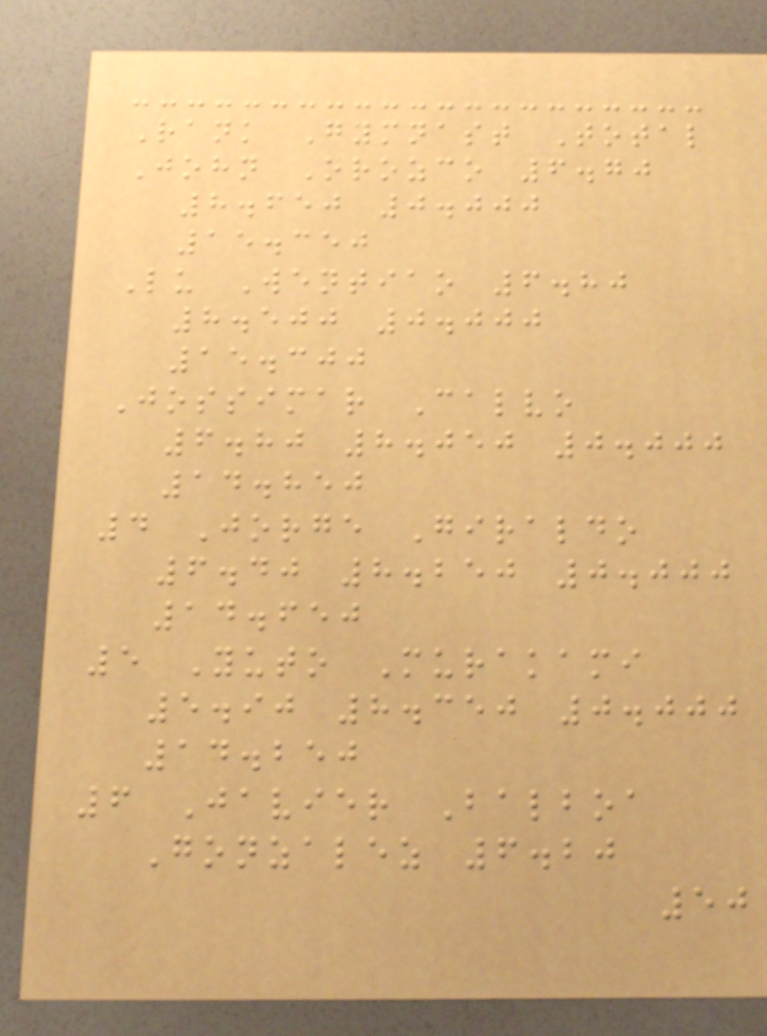Rank Gymnast Total
John Orozco 6.70
8.650 0.000
15.350
Lu Wentiao 6.80
8.500 0.000
15.300
Jossimar Calvo
6.80 8.050 0.000
14.850
4 Jorge Giraldo
6.40 8.250 0.000
14.650
5 Yuto Murakami
5.90 8.350 0.000
14.250
6 Javier Balboa
Gonzalez 6.20
50
